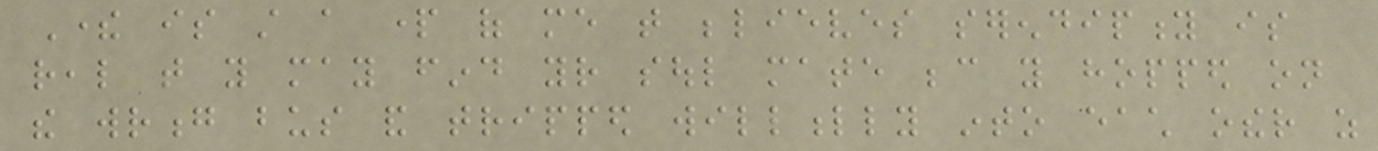There is still a part of me that believes serendipity is
real that you may find your soul mate because you hopped on
the wrong bus and tripped willfully into each other as
